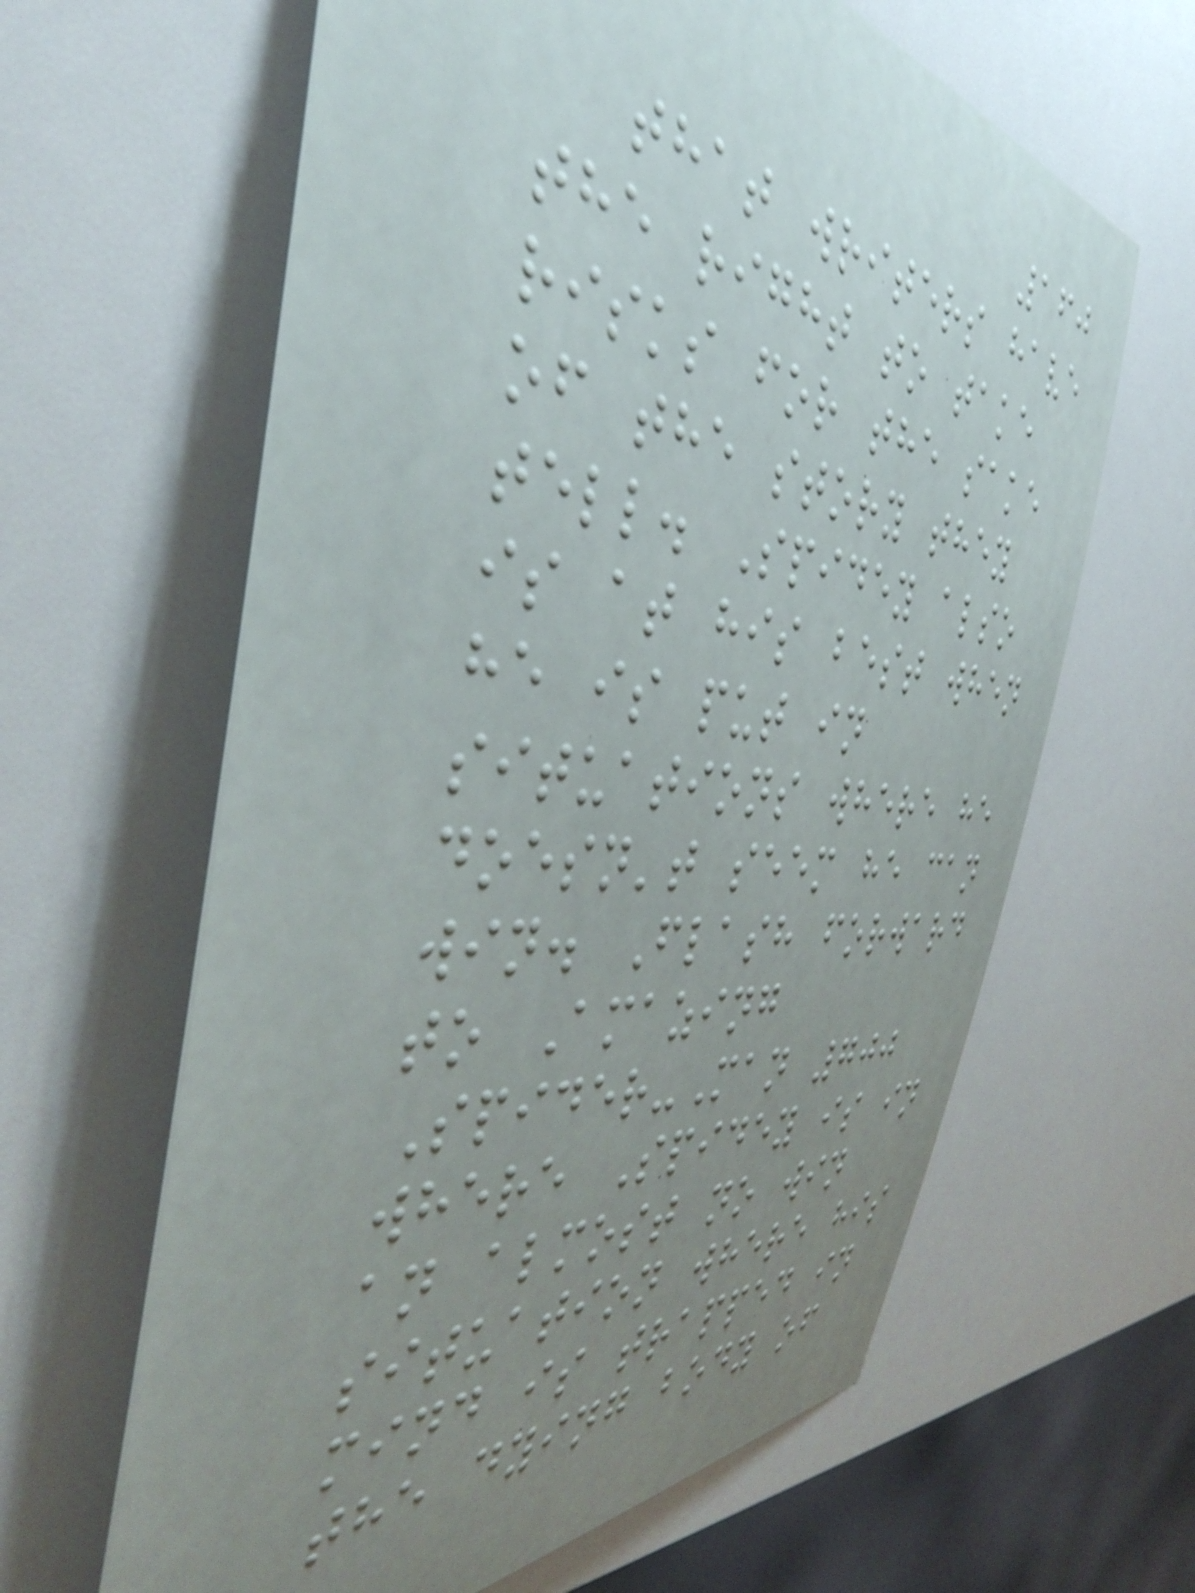160
that writers have
the right to take
risks for the sake
of the story they
tell. Spidey also
is at his best when
he is put in
situations where he
doesn't seem he can
win. Flash forward
to Amazing
Spider-Man 700
where Spidey is in
an almost no win
situation where his
mind is trapped in
the dying body of
